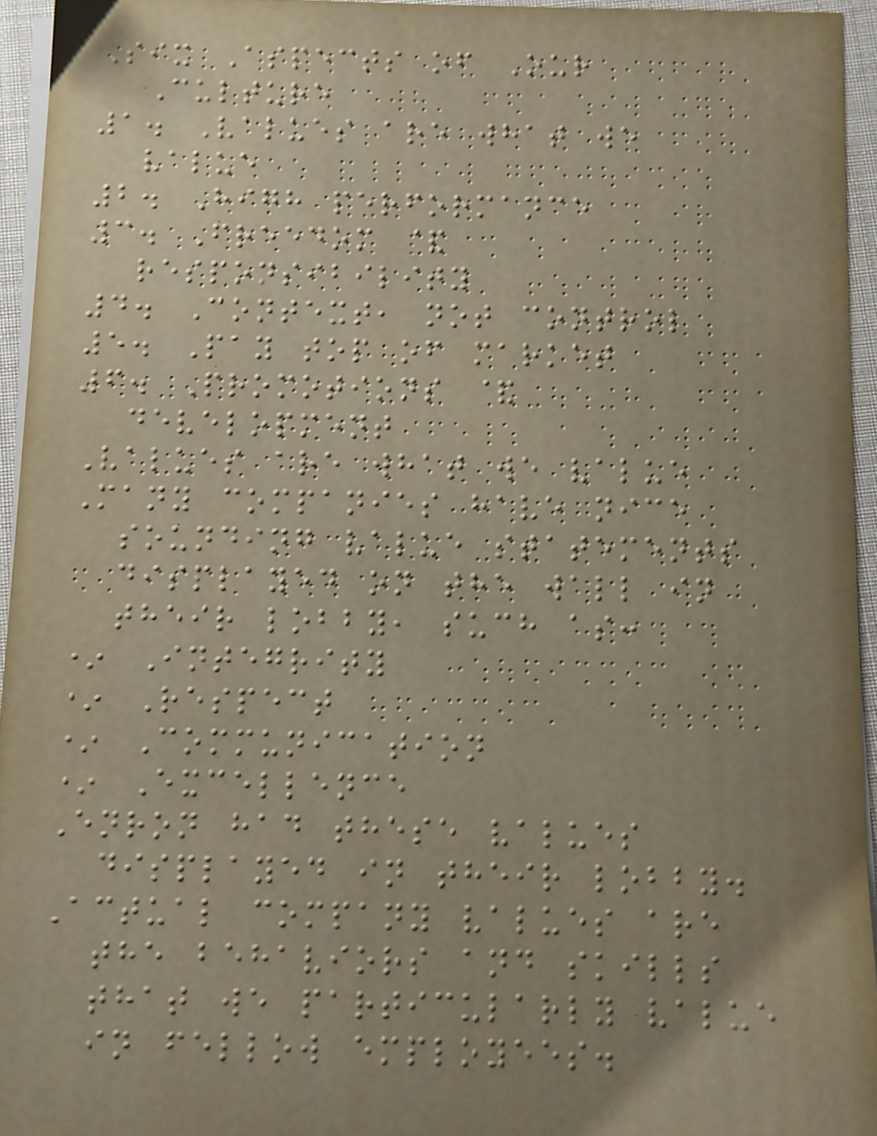Six Aspects of Our
Culture
1. Values are what we
value
2. High performance
3. Freedom &
responsibility
4. Context, not control
5. Pay top of market
6. Promotions &
development
Values are what we value
Many companies have nice
sounding value statements
displayed on the wall in
their lobby, such as:
* Integrity
* Respect
* Communication
* Excellence
Enron had these values
displayed in their lobby.
Actual company values are
the behaviors and skills
that we particularly value
in fellow employees.
